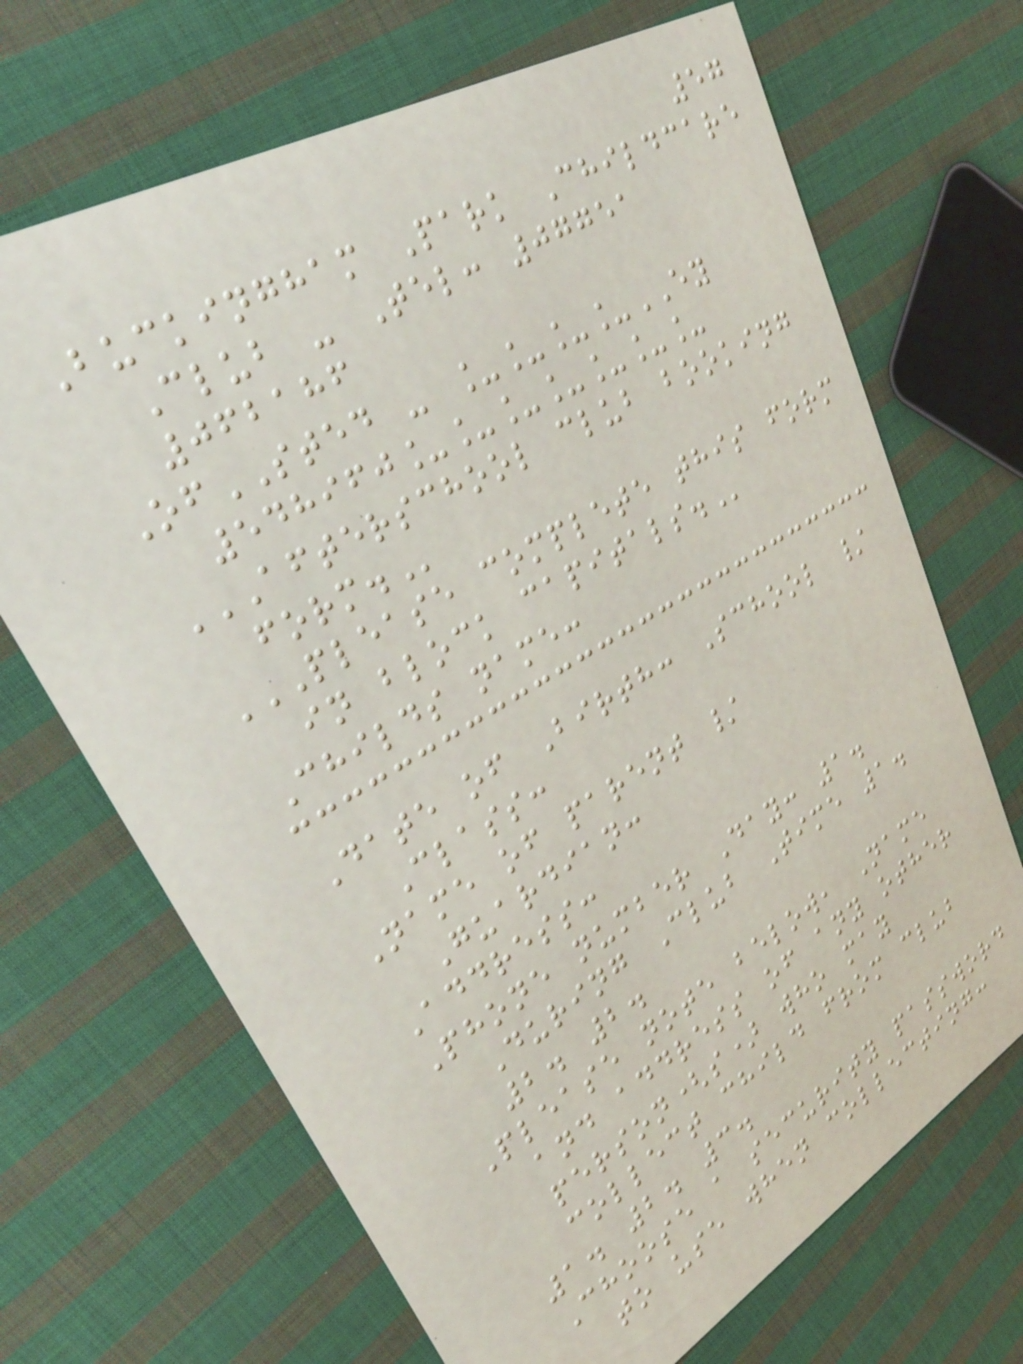57
Buckingham Park Childcare
Club - Tel: 07751
062186
OfSTED - ____EY
548960_______
AFTERSCHOOL CLUB BOOKING
FORM.
PLEASE COMPLETE THIS FORM
IN BLOCK CAPITALS.
Childs name:
Date of Birth: School /
Class:
Name of parent /
Guardian:
Address:
Phone number Day: 1.
During Club Time 1.
2. 2.
Please note below, Name
and address of any other
person(s) who may
collect child from club
1. 2. 3.
Choose a security password
to use when collecting:
